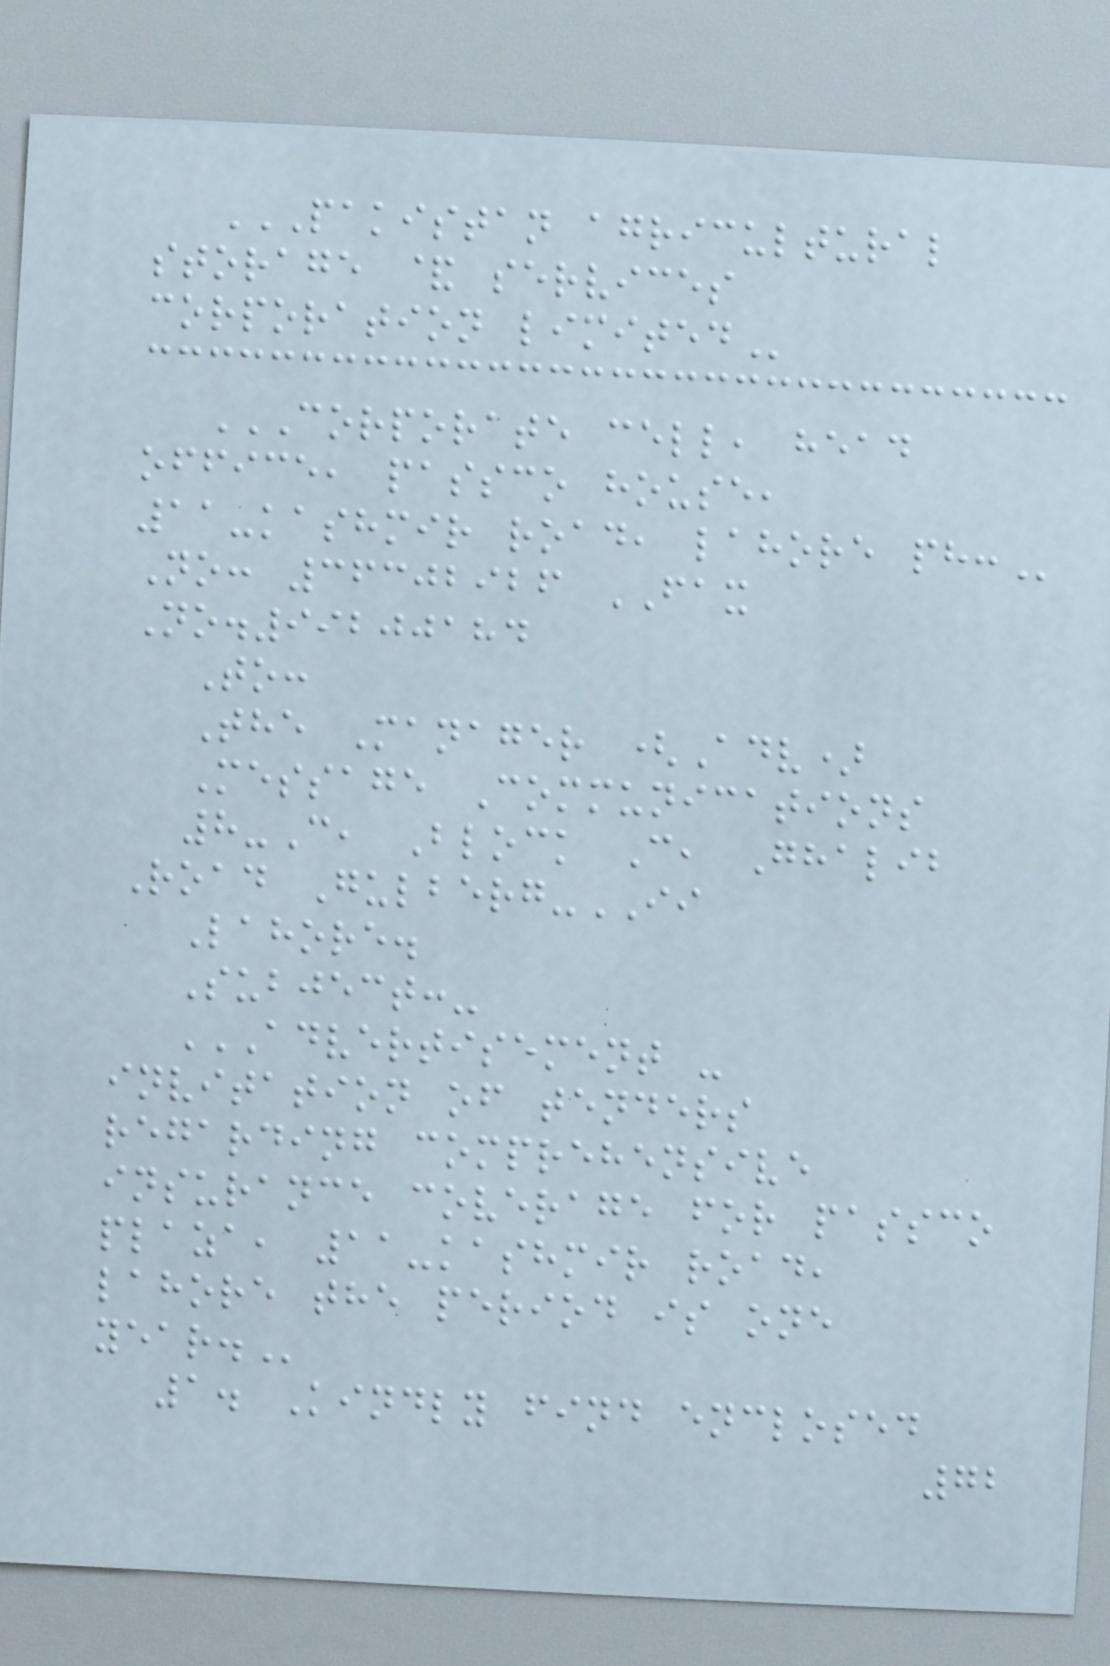PAKISTAN AGRICULTURAL
STORAGE & SERVICES
CORPORATION LIMITED
CORPORATE CELL, HEAD
OFFICE, PASSCO HOUSE,
11-KASHMIR ROAD, LAHORE PH:
No: 36302926 FAX
No.99200184
To:
The Manager (Adv)
Message Communications
8-C, Block C, Ghalib
Road Gulberg-II
Lahore.
Subject:-
ADVERTISEMENT -
INVITATION OF TENDERS
REGARDING COMPREHENSIVE
INSURANCE COVERAGE FOR PASSCO
PLAZA, 11-KASHMIR ROAD,
LAHORE THE PERIOD IS ONE
YEAR.
1. Kindly find enclosed
72
